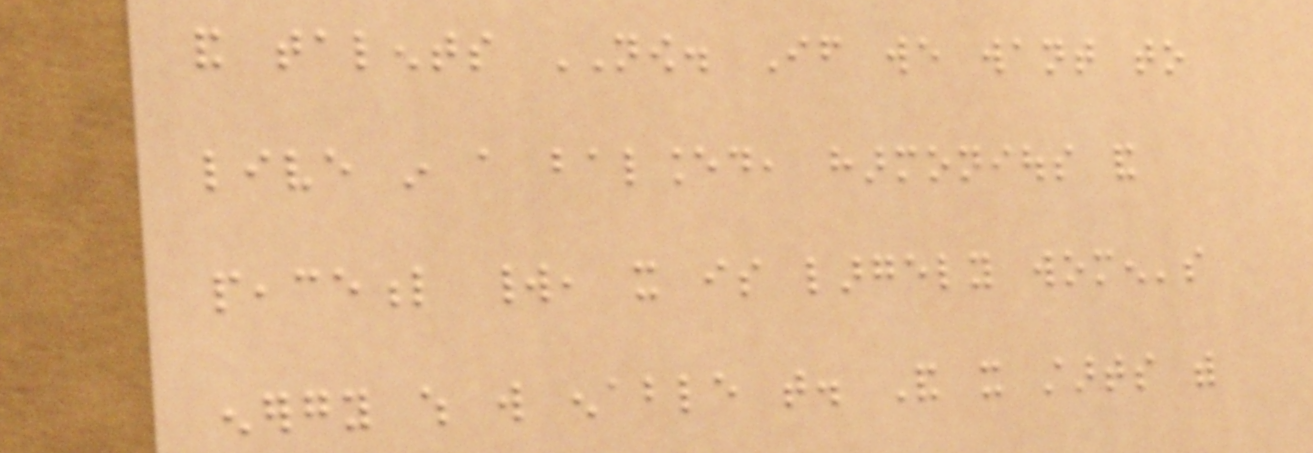and talents NOW. If we want to
live in a balanced, harmonious and
peaceful world, it is largely women's
energy which will enable that. And it starts with
